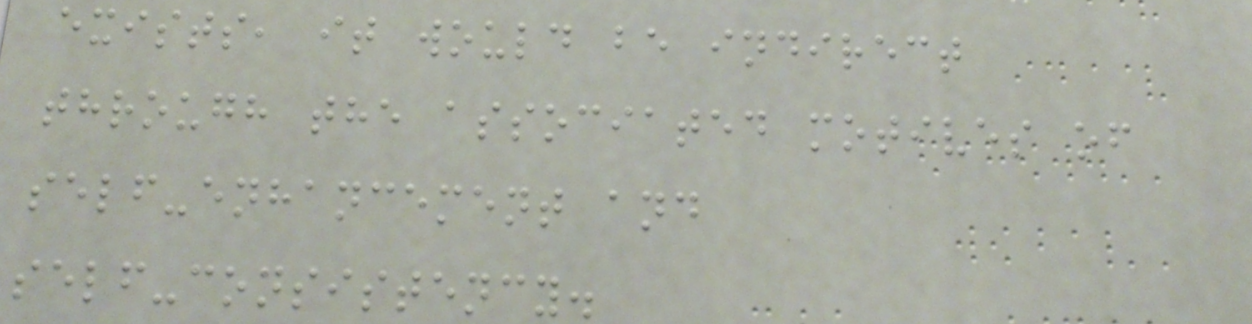exists, it would be indirect
through the associated motives of
self-enhancement and
self-consistency.
